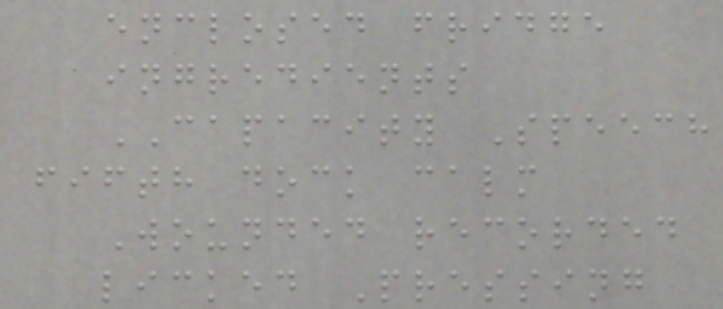enclosed fridge
ingredients
CAPACITY Speech
fifth dock calm
Wounded recorded
licked Pressing
